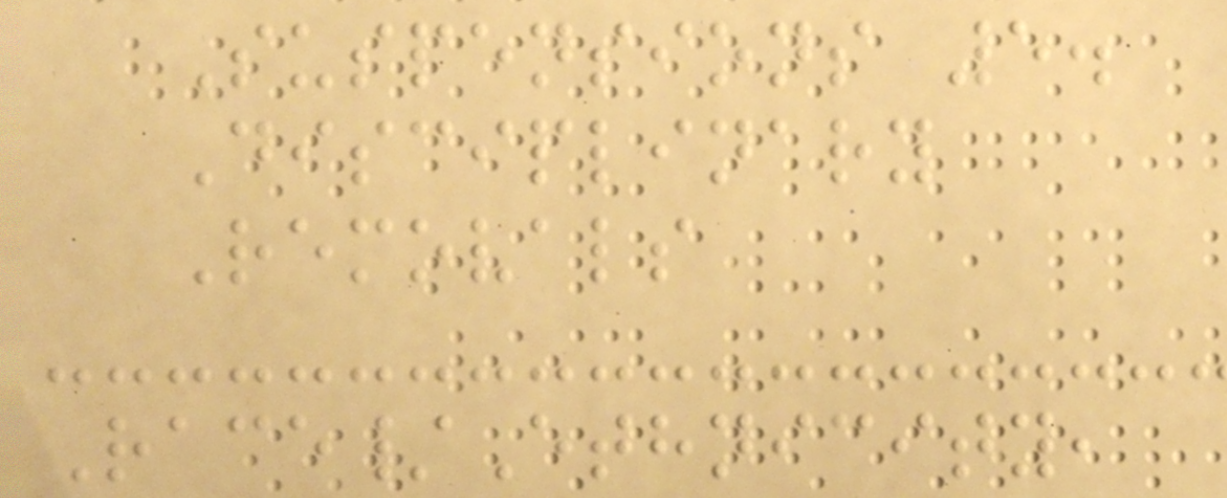Suspensions 5.
Disciplinary
Removals
Race/Ethnicity,
